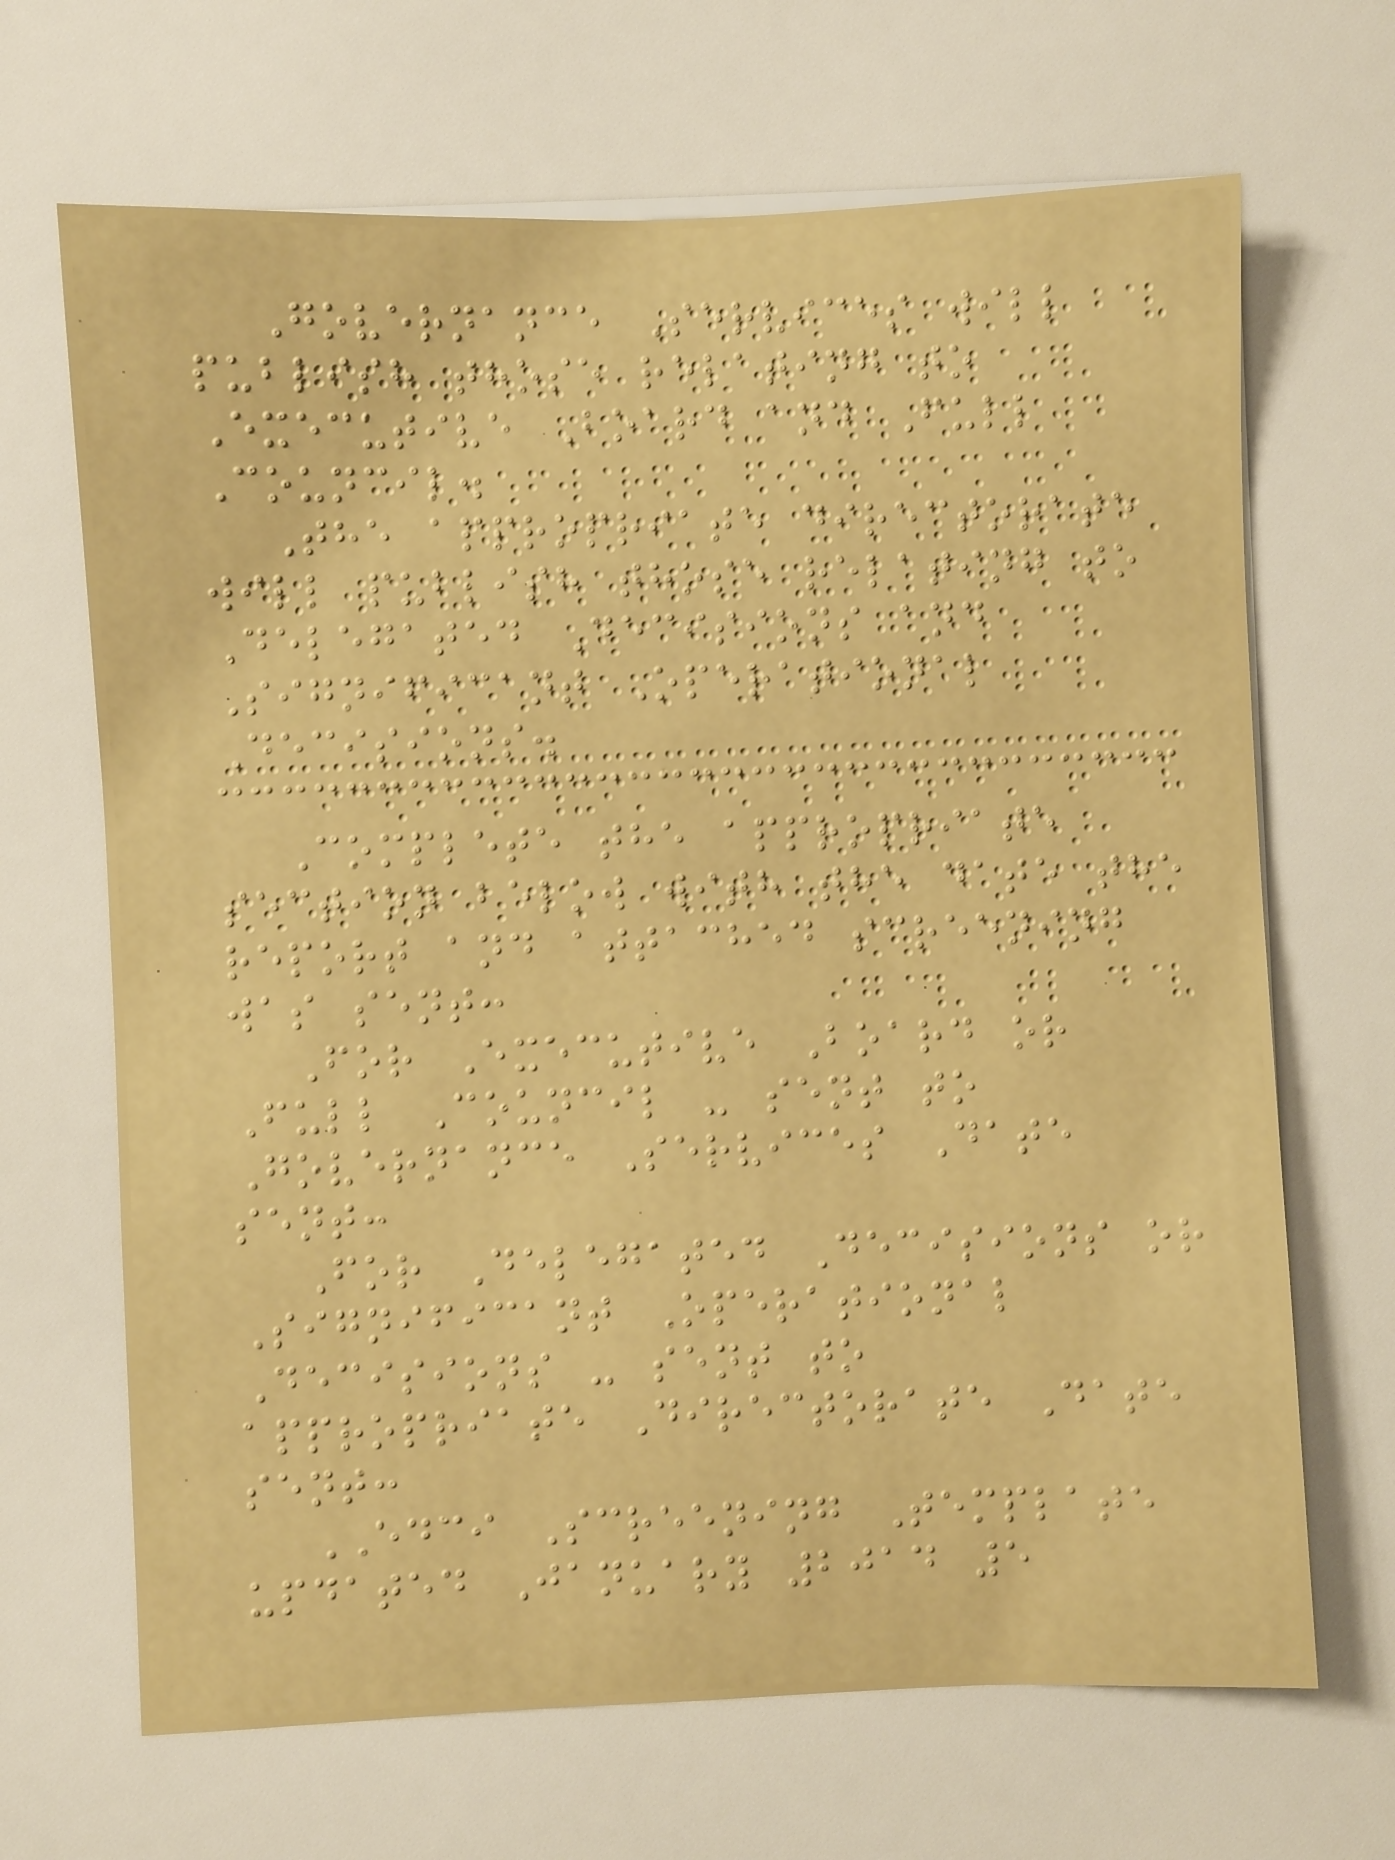Governance Services will
publish those relating to
Executive Board and Full
Council.
The appropriate directorate
will publish those relating to
Delegated Decisions and
Significant Operational
Decisions.
Complete the appropriate
section below with the date the
report and attached screening
was sent:
For Executive Board or
Full Council - sent to
Governance Services Date
sent:
For Delegated Decisions or
Significant Operational
Decisions - sent to
appropriate Directorate Date
sent:
EDCI Screening Template
updated January 2014 5
